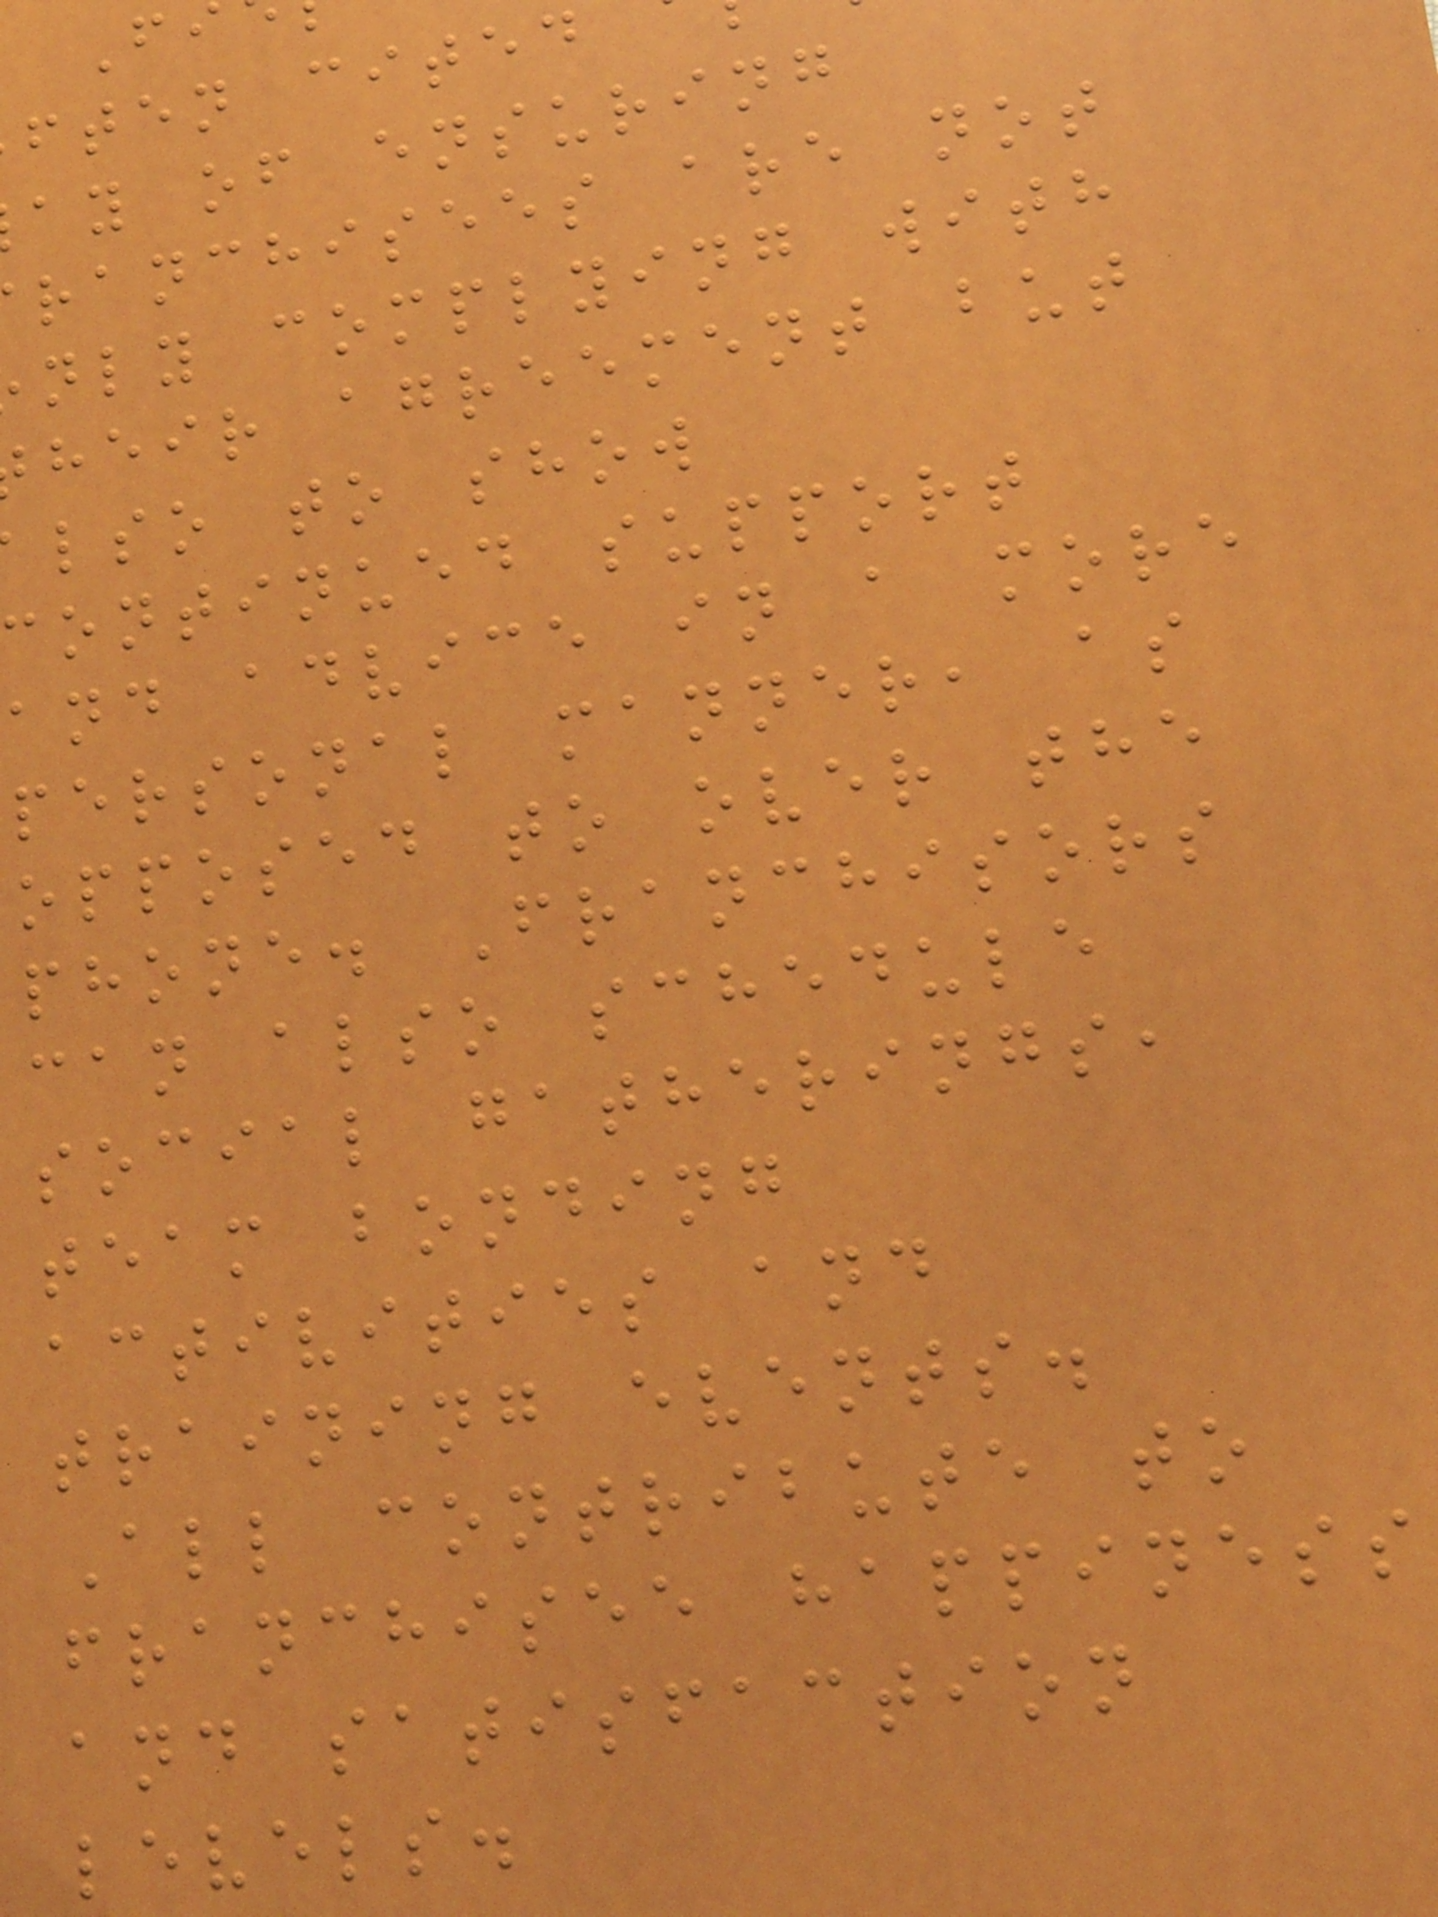ften cited
ay of ensuring
ranchisees are not
nly complying with
heir agreement but
lso to show
continued support
and advice in a more
personal manner, as
opposed to over the
phone. Franchisors
can also schedule
social gatherings,
team bonding
activities and
training events.
All contribute to
franchisee happiness
and satisfaction
levels.
